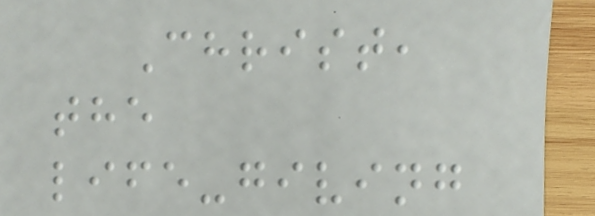Christ,
the
life-giving
